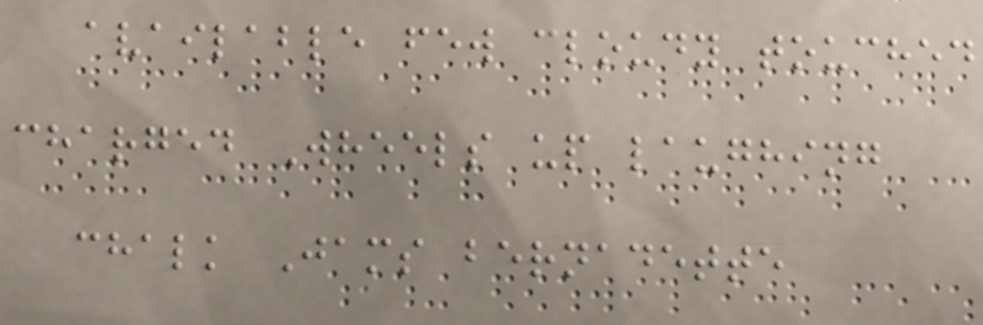available few cloudy touched
charged Wheels up laughing
chalk Jams bernadette
